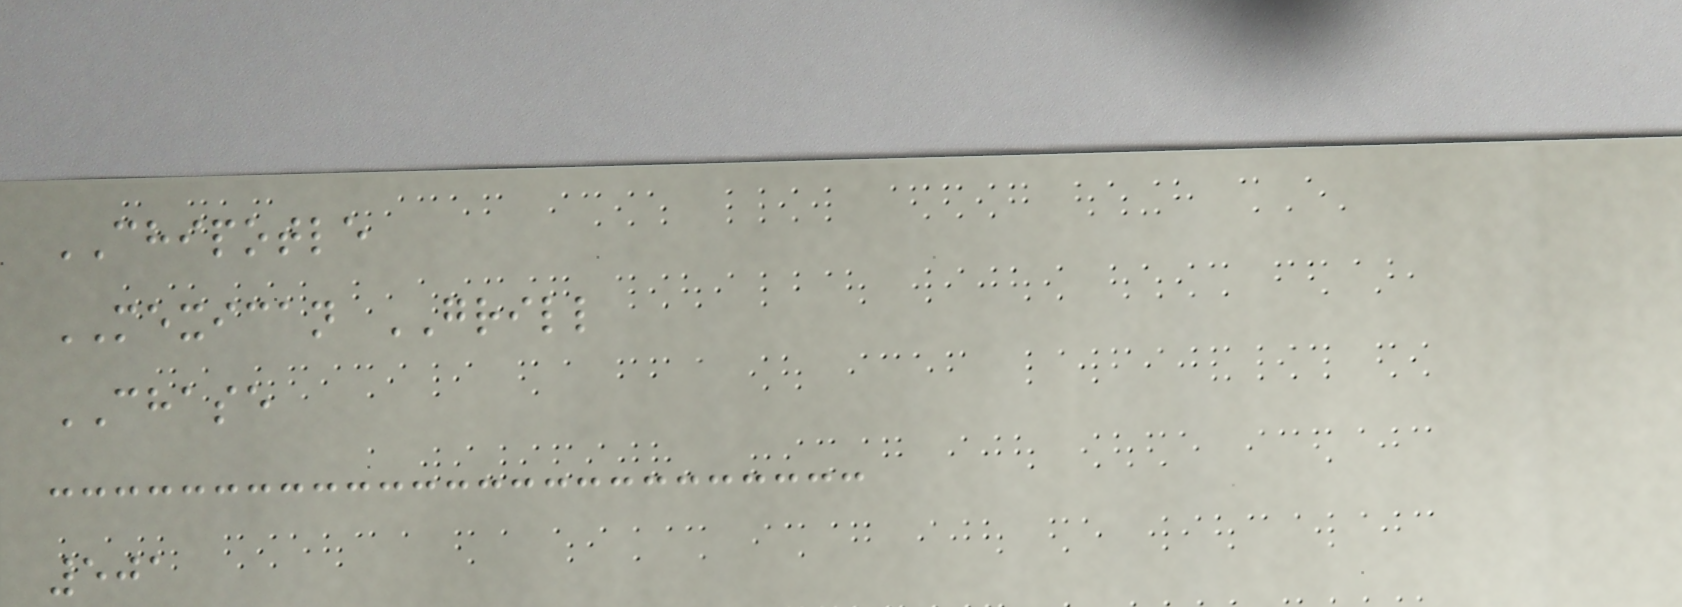CHIPOTLE
MEXICAN GRILL
CHASE
501
